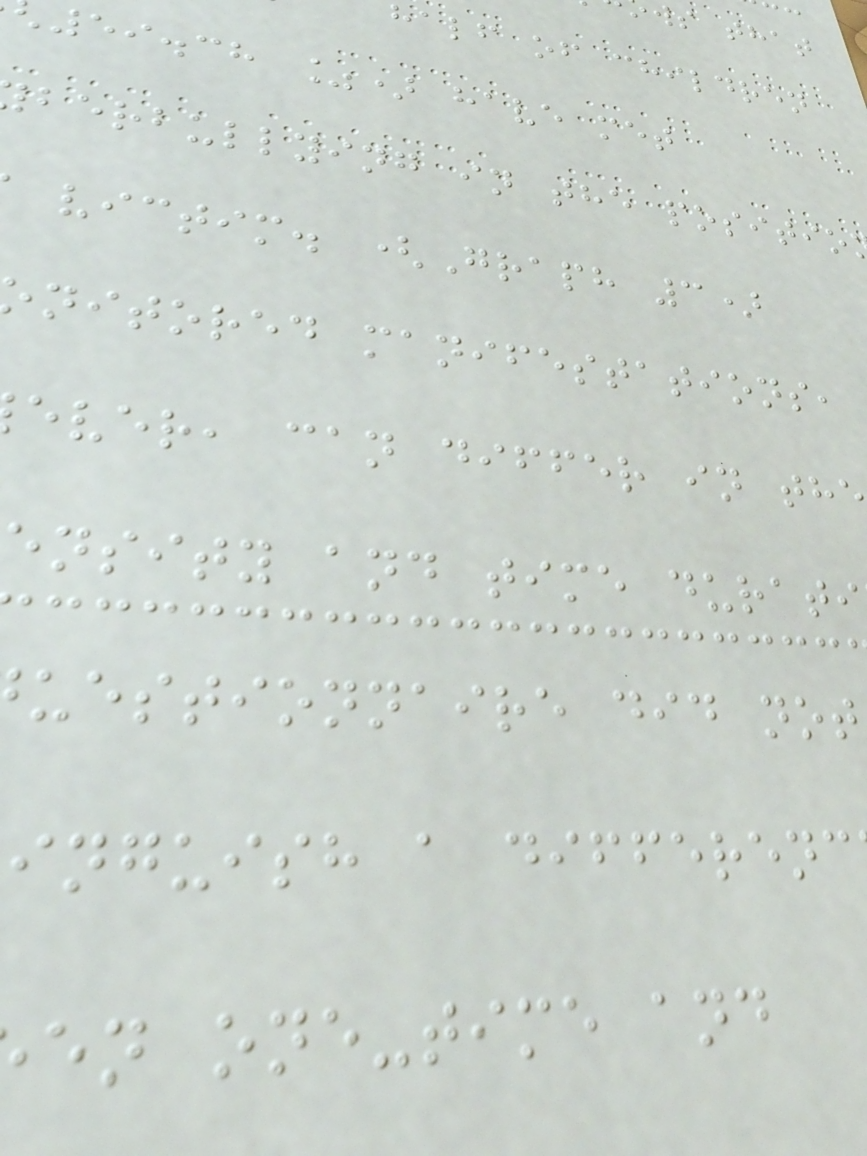half of children
59.38 %) have met
berbullying in the positio
victim. (Graph 3)
nitored manifestations,
ever, can differ in th
ensity and time durati
uestionnaire did not
inguish a differenc
en one-time and
